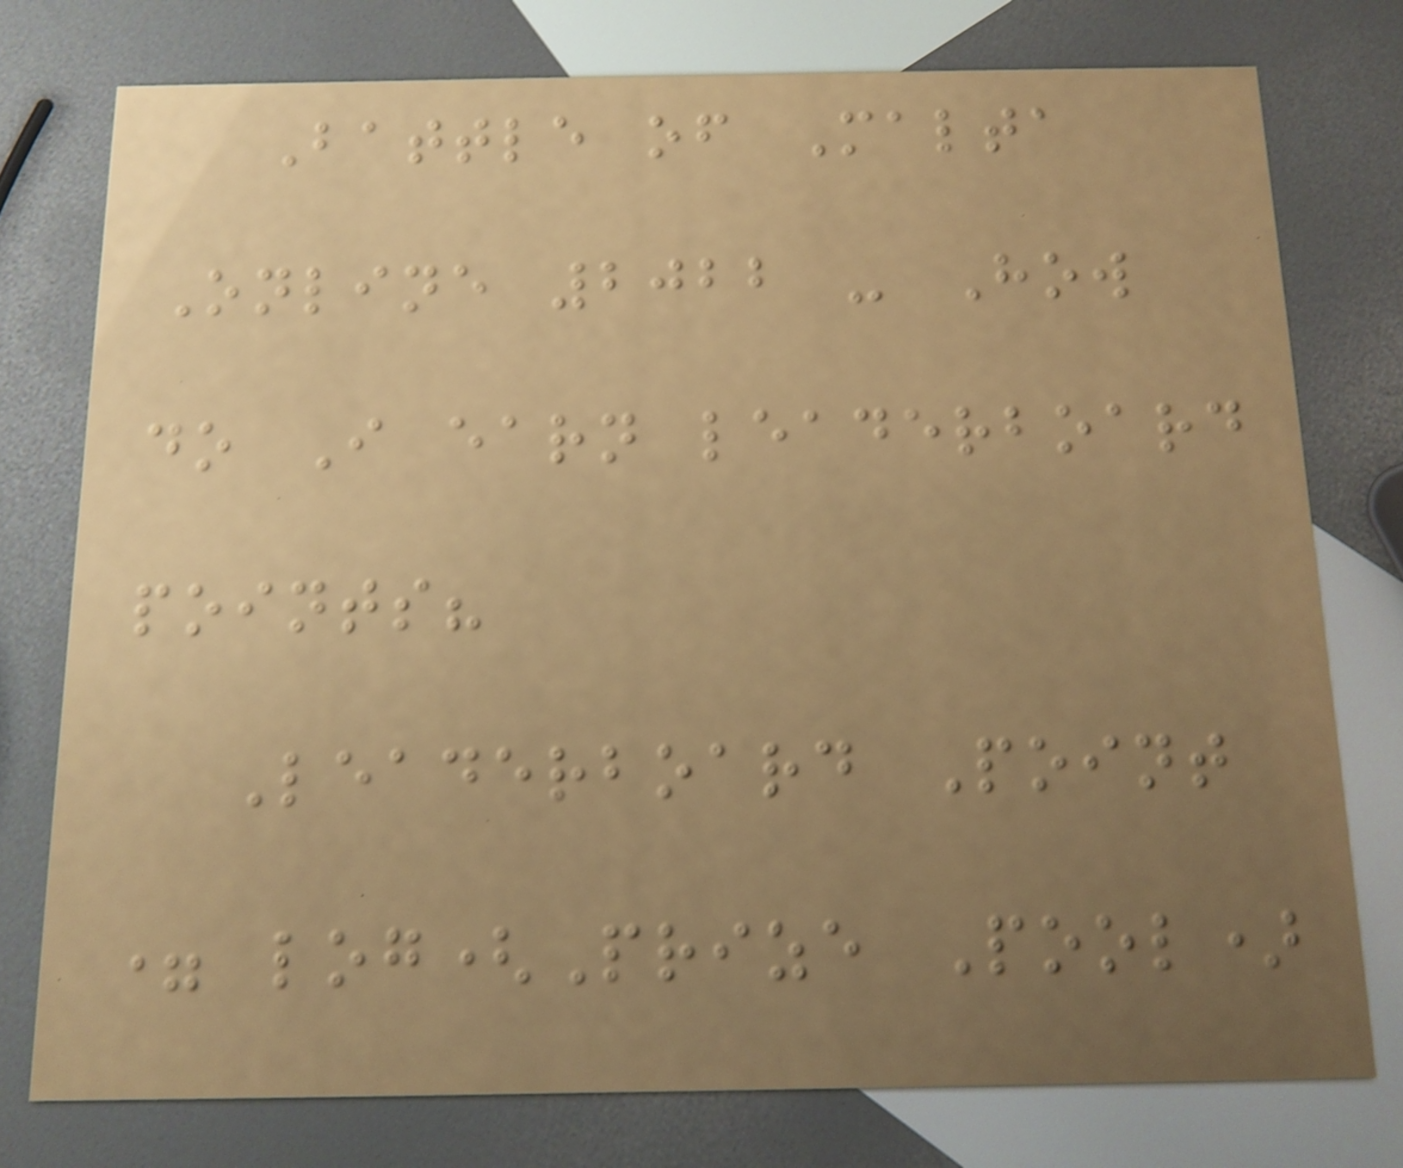Battle of Malta
Online 2022 - How
do I earn leaderboard
points?
Leaderboard Point
= log(Prize Pool)
